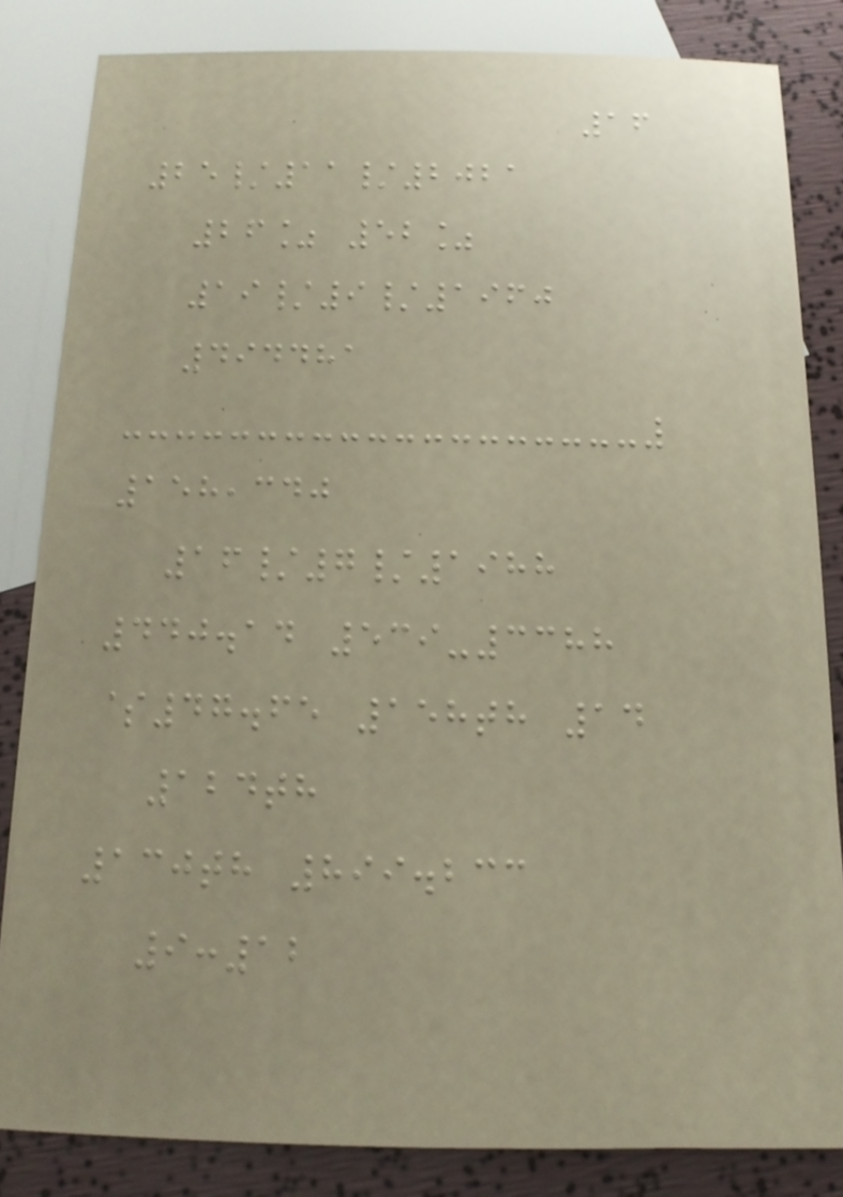16
25/11/2021
26% 52%
19/9/1960
494481
158,340
16/7/1988
440.14 539-3388
$47.65 158th 14
124th
130th 899.233
9:12
